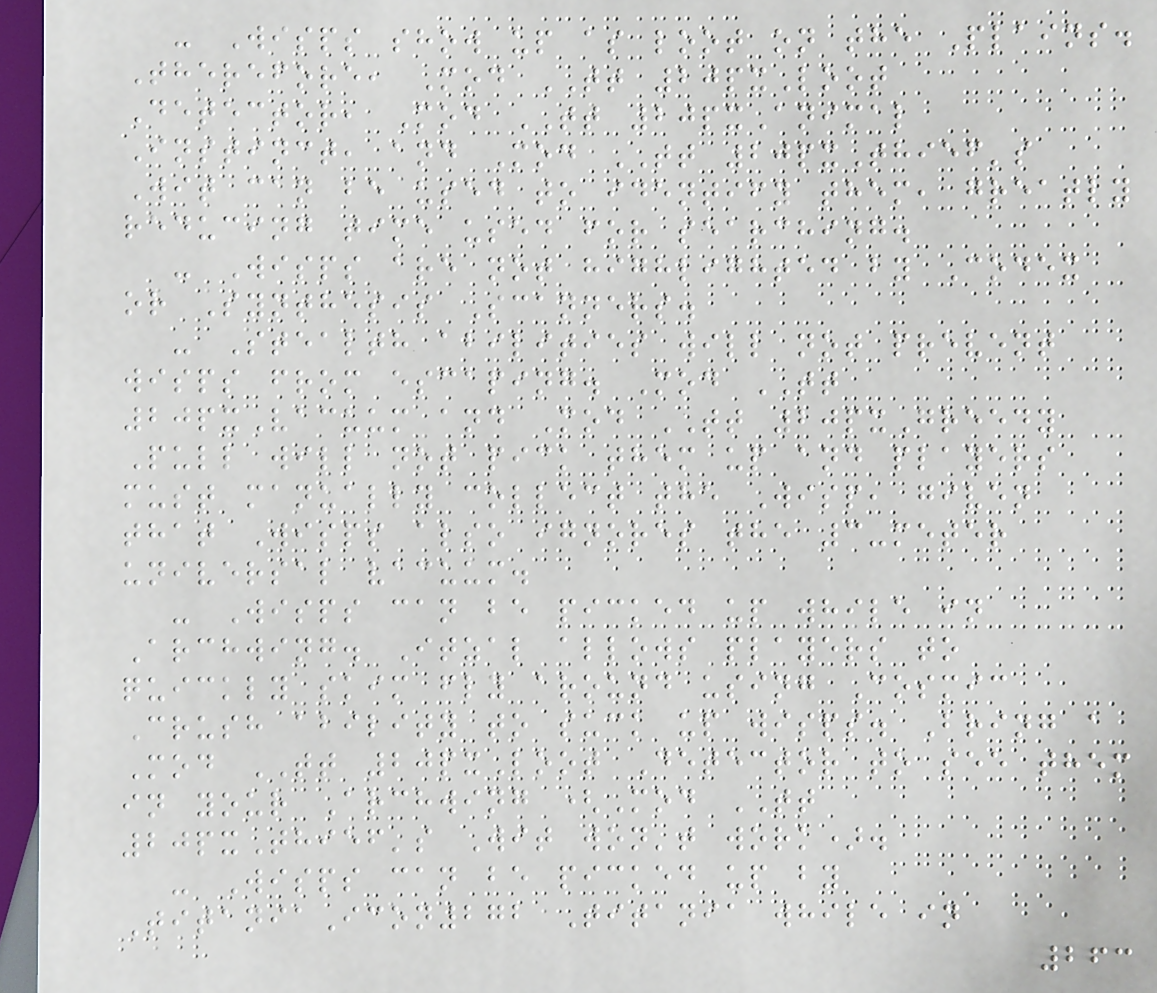- Wisps show up as loot on the Plains.
Therefore, Mod TT 20pxLoot
Detector, Mod TT 20pxAnimal
Instinct, and Mod TT 20pxThief's
Wit can be used to identify them, greatly
reducing time used for searching.
- Wisps are not highlighted by Codex
or Synthesis Scanners.
- Stealth abilities will not prevent
wisps from escaping. Mod TT
20pxVacuum and Mod TT 20pxGreedy
Pull will not pick them up and players
must manually collect the Wisp, given
that Wisps also ignores the 3-meter
universal vacuum.
- Wisps can be picked up while in
Archwing. Itzal allows players to
quickly skim fly around using Cosmic
Crush ability to suck up wisps. Bring a
Mod TT 20pxLoot Detector to see them
in your Archwing (Mod TT
20pxThief's Wit won't work).
- Wisps can be picked up by
TitaniaIcon272 Titania while in
263
